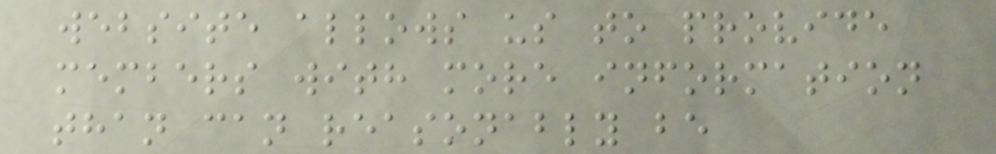website allows us to provide
members with more information
than can reasonably be
